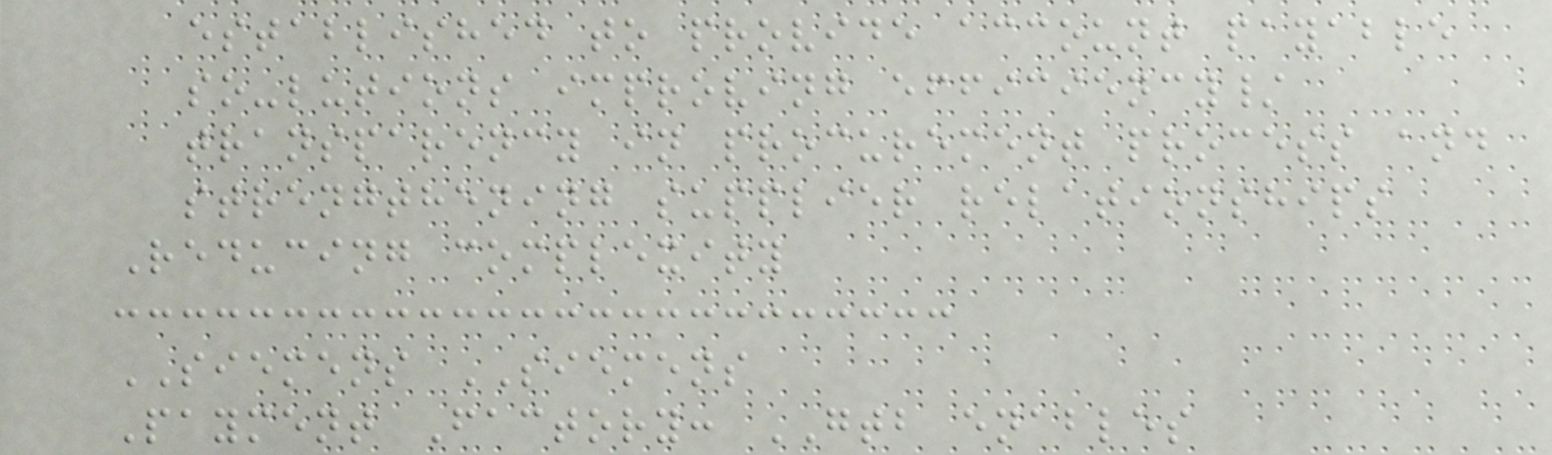established to provide account payable
so-lutions improving efficiency/
transparency in procurement process and
strengthening supplier relationships
Reducing complexity
SIEMENS SIEMENS
Payment Factory: GTB enables
